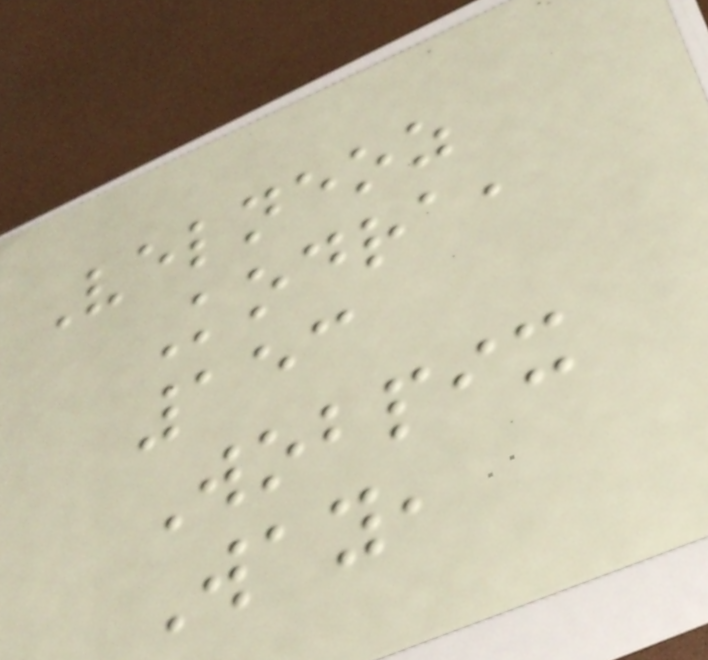Velneoz
Kodra,
153
Wobpix
Way,
